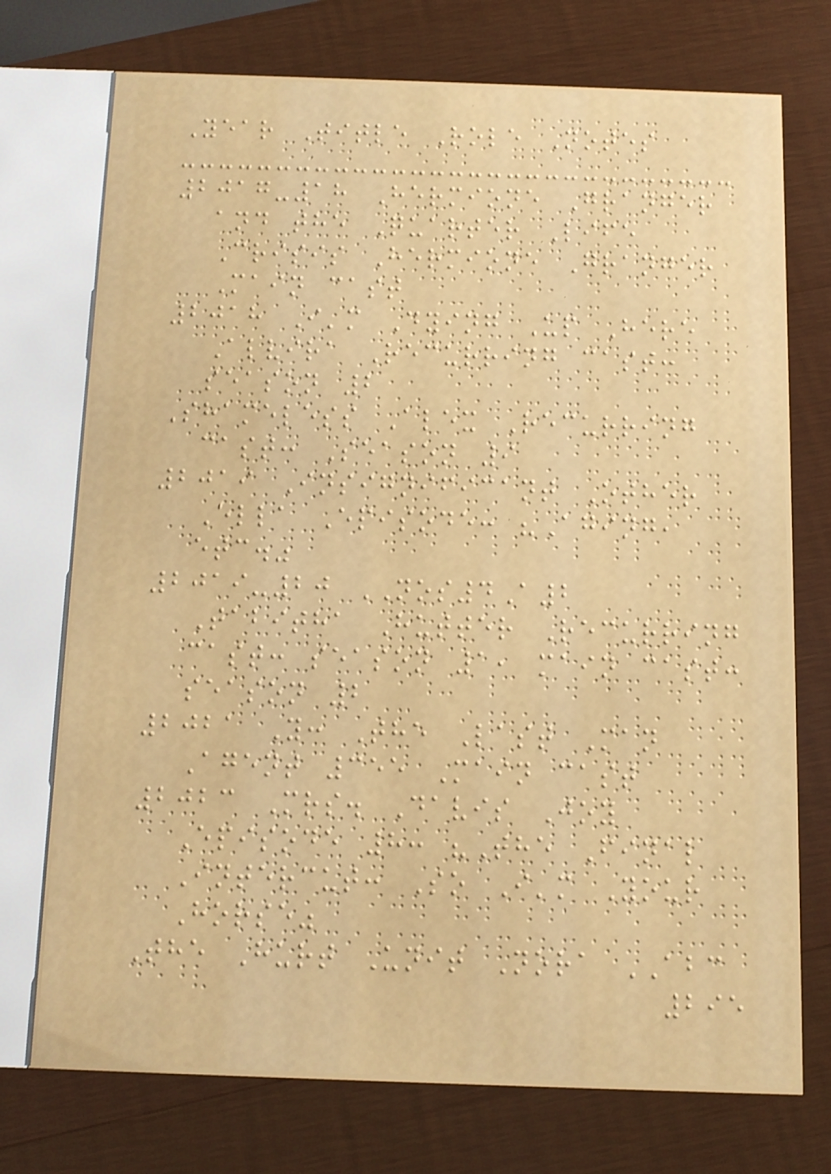Year Title Role Notes
2017-18 Hermione Granger
and the Quarter Life
Crisis Hermione Granger
Main cast
2018 I'm Dying Up Here
Alvira Recurring cast:
season 2
Shameless Alex Recurring
cast: Season 9
2019 Insignificant Other
Ella Episode: "Aging,
etc."
2019-20 NOS4A2
Tabitha Hutter Recurring
cast: season 1, main cast:
season 2
2021 Y: The Last Man
Agent 355 Main cast
2023 Mrs. Davis Joy
Episode 8: "The Final
Intercut: So I'm Your
Horse"
The Hurt Unit Nora ABC
295
